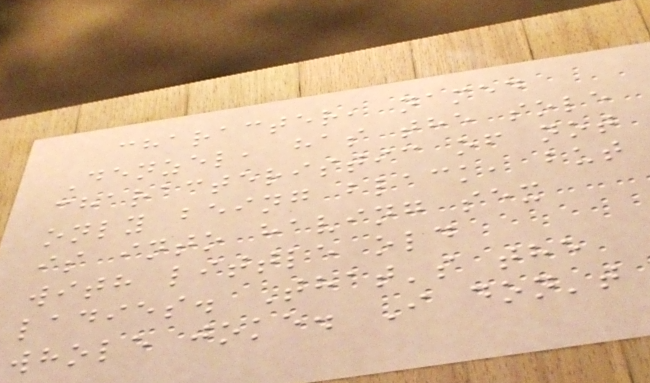character, named
Denzel, has the sole
characteristic of not
only being black, but
is into having sex
with little old
ladies. That's the
whole joke. I don't
